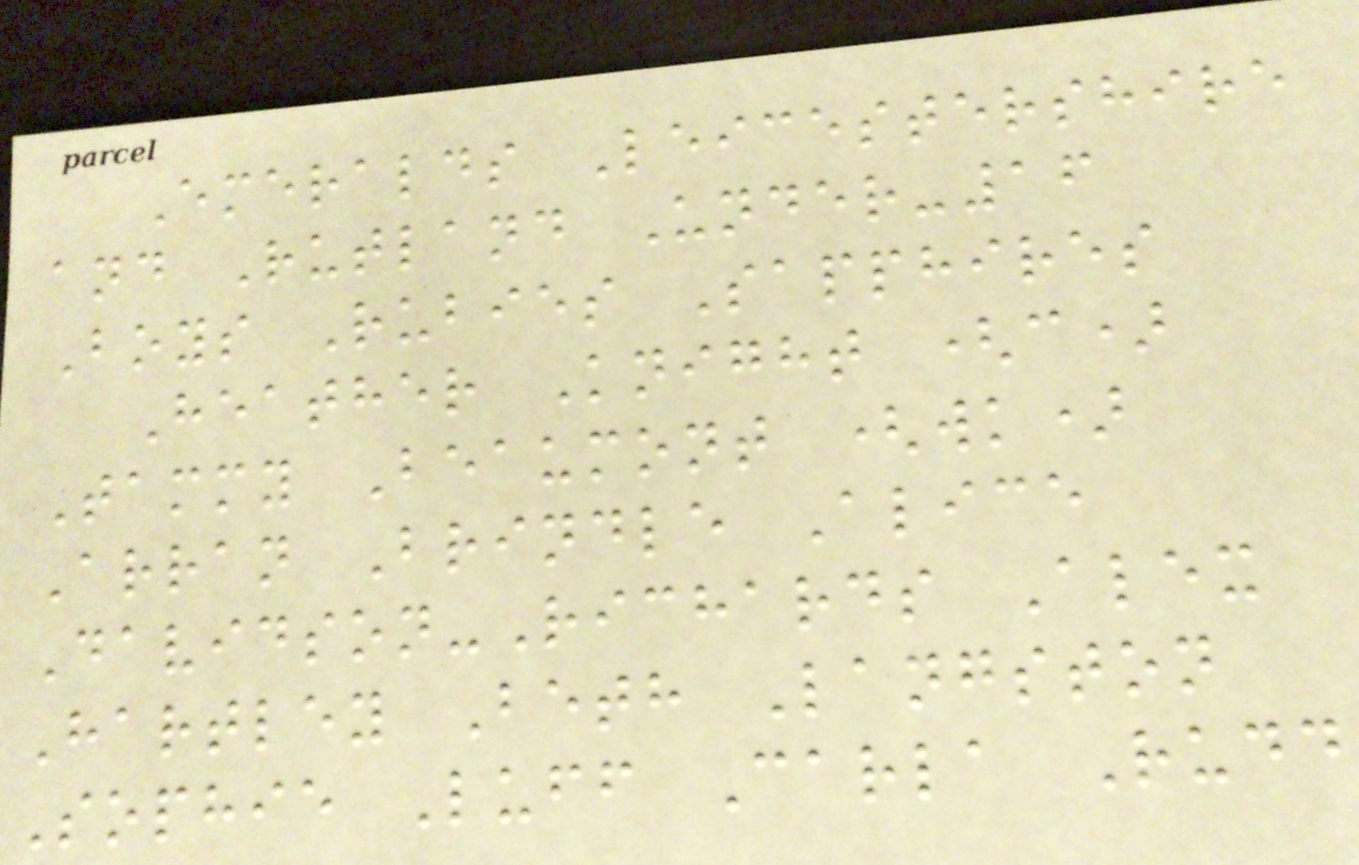Emeralds Leicestershire
and Rutland Under-16
Boys Rubies Sapphires
Heather Knight (c)
Tammy Beaumont (wk)
Arran Brindle Alice
Davidson-Richards Alex
Hartley Beth Langston
Sophie Luff Carla Rudd
